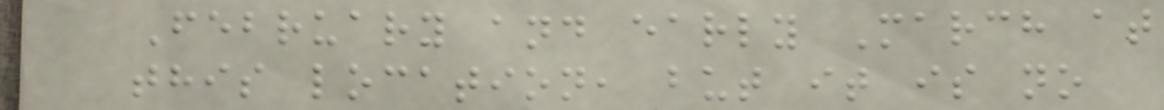February and early March at
this location, but it is no
